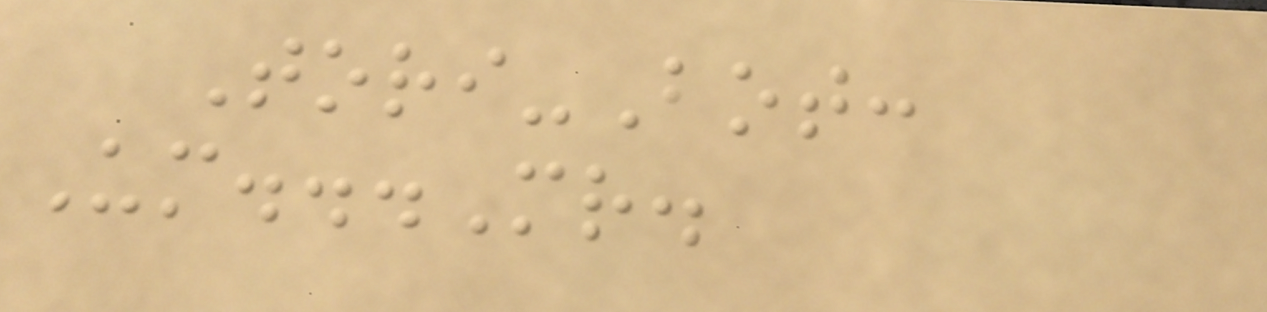Tori-Bot:
Um...Mr.
